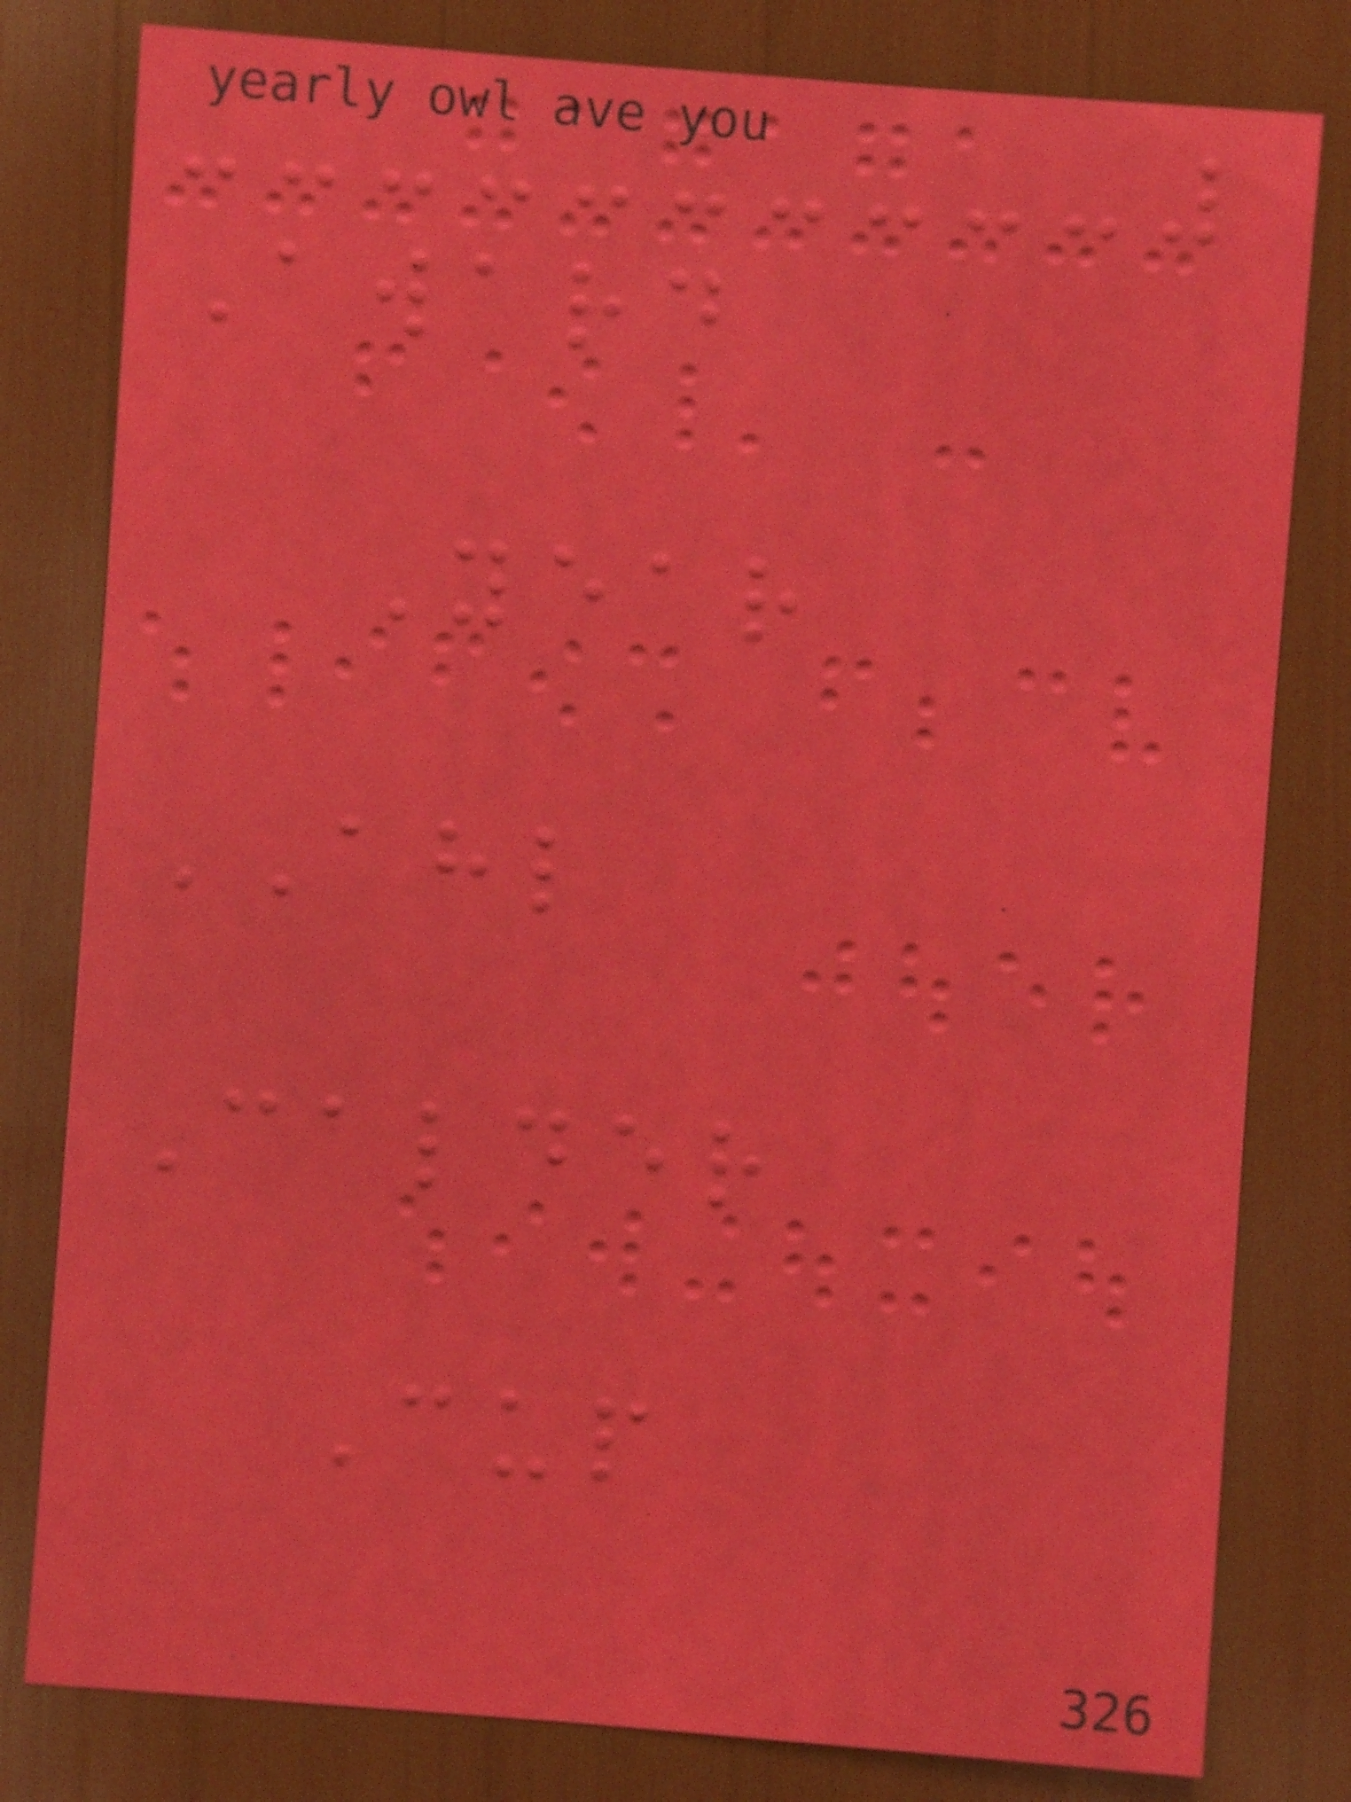Award
Year
AHL
Calder
Cup
